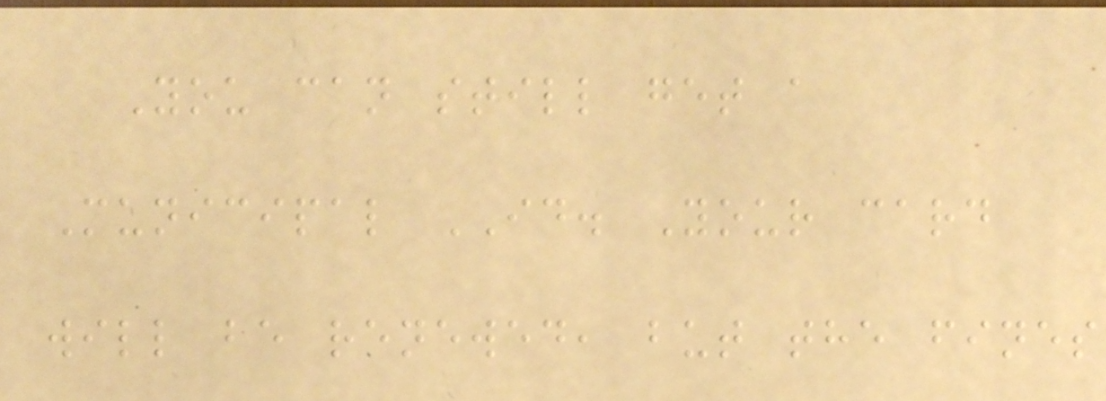You can still get a
Municipal ID. Your card
will be renewed, but the fines
